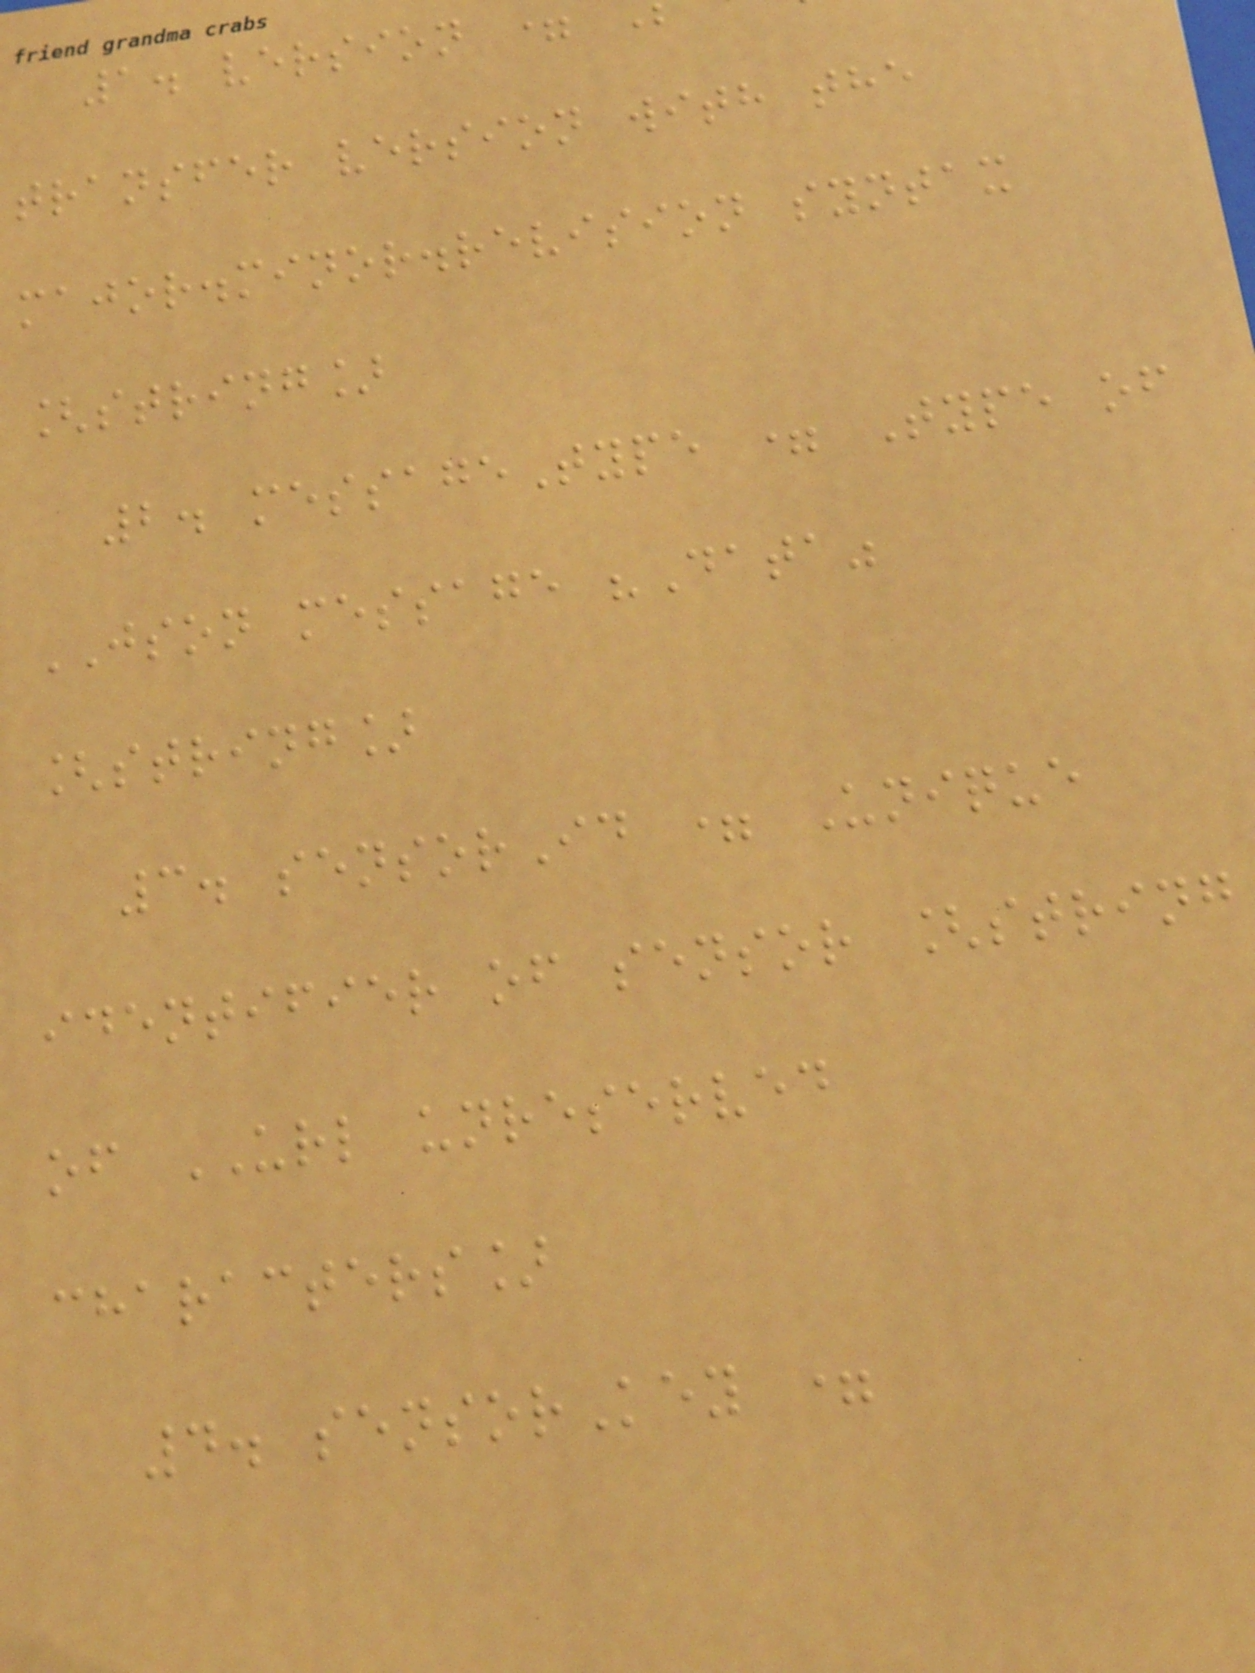1. version =
transfer version with the
major.minor.revision syntax
[string]
2. messageType = Type of
JSON message "Data"
[string]
3. sensorId = Unique
identifier of sensor [string
of URL unreserved
characters]
4. sensorKey =
